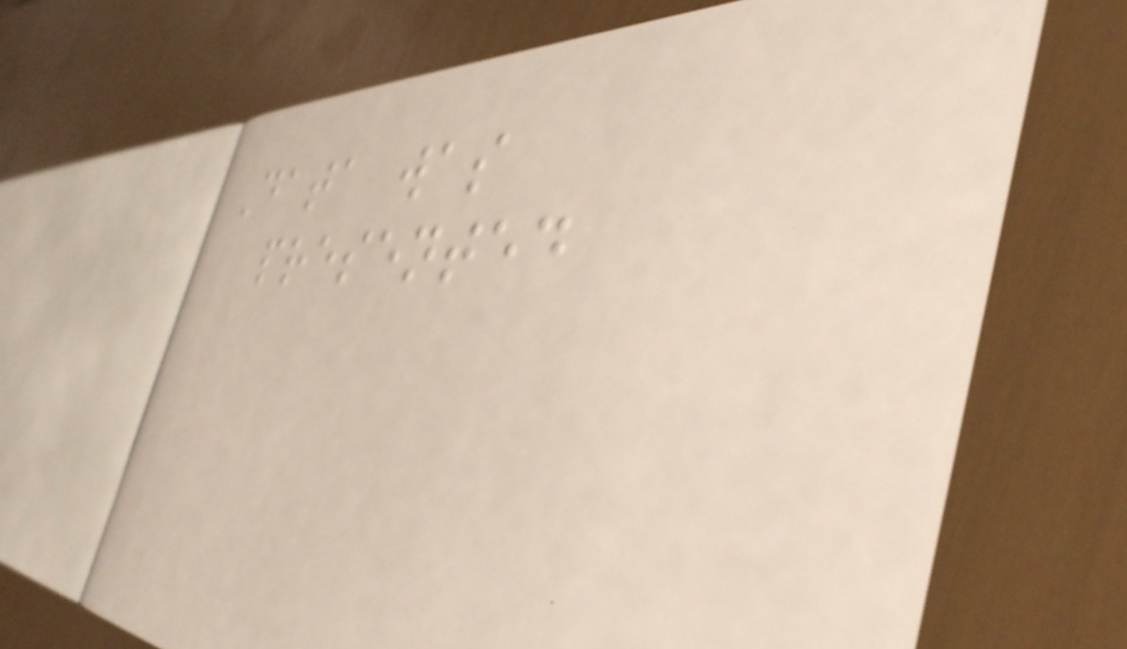Data was
presented
